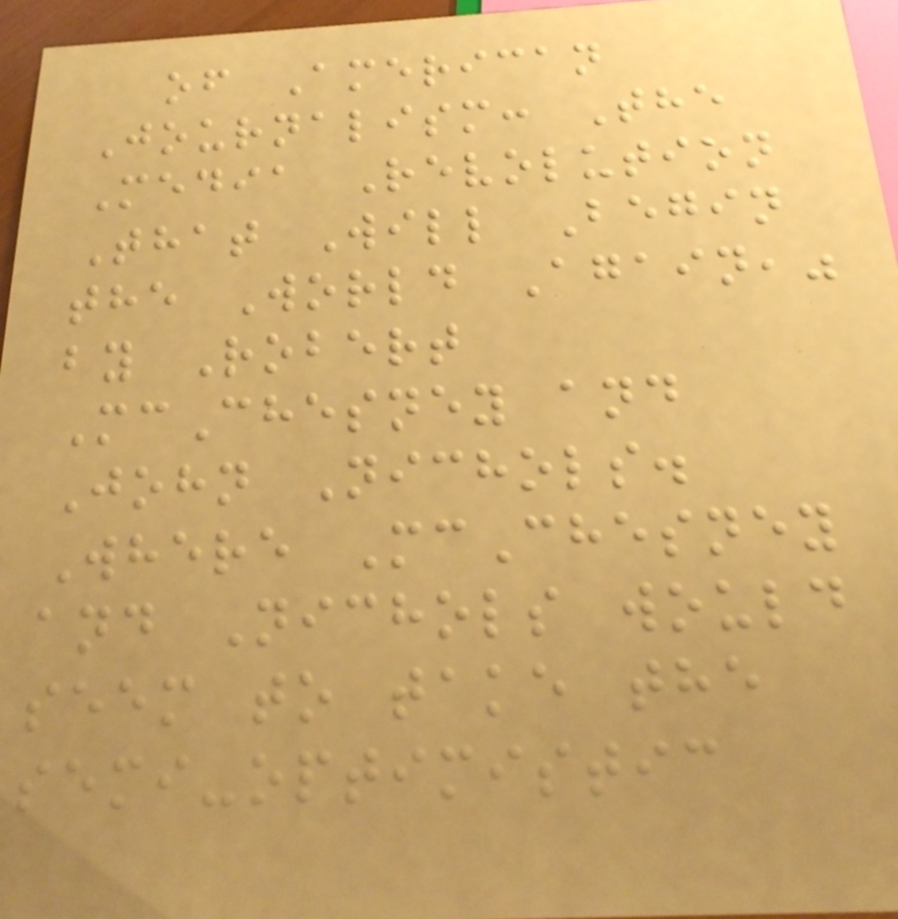of American
Journalism: The
Media Revolution
That Will Begin
the World Again,"
by Robert
McChesney and
John Nichols.
Where McChesney
and Nichols would
seem to take the
semi-optimistic
